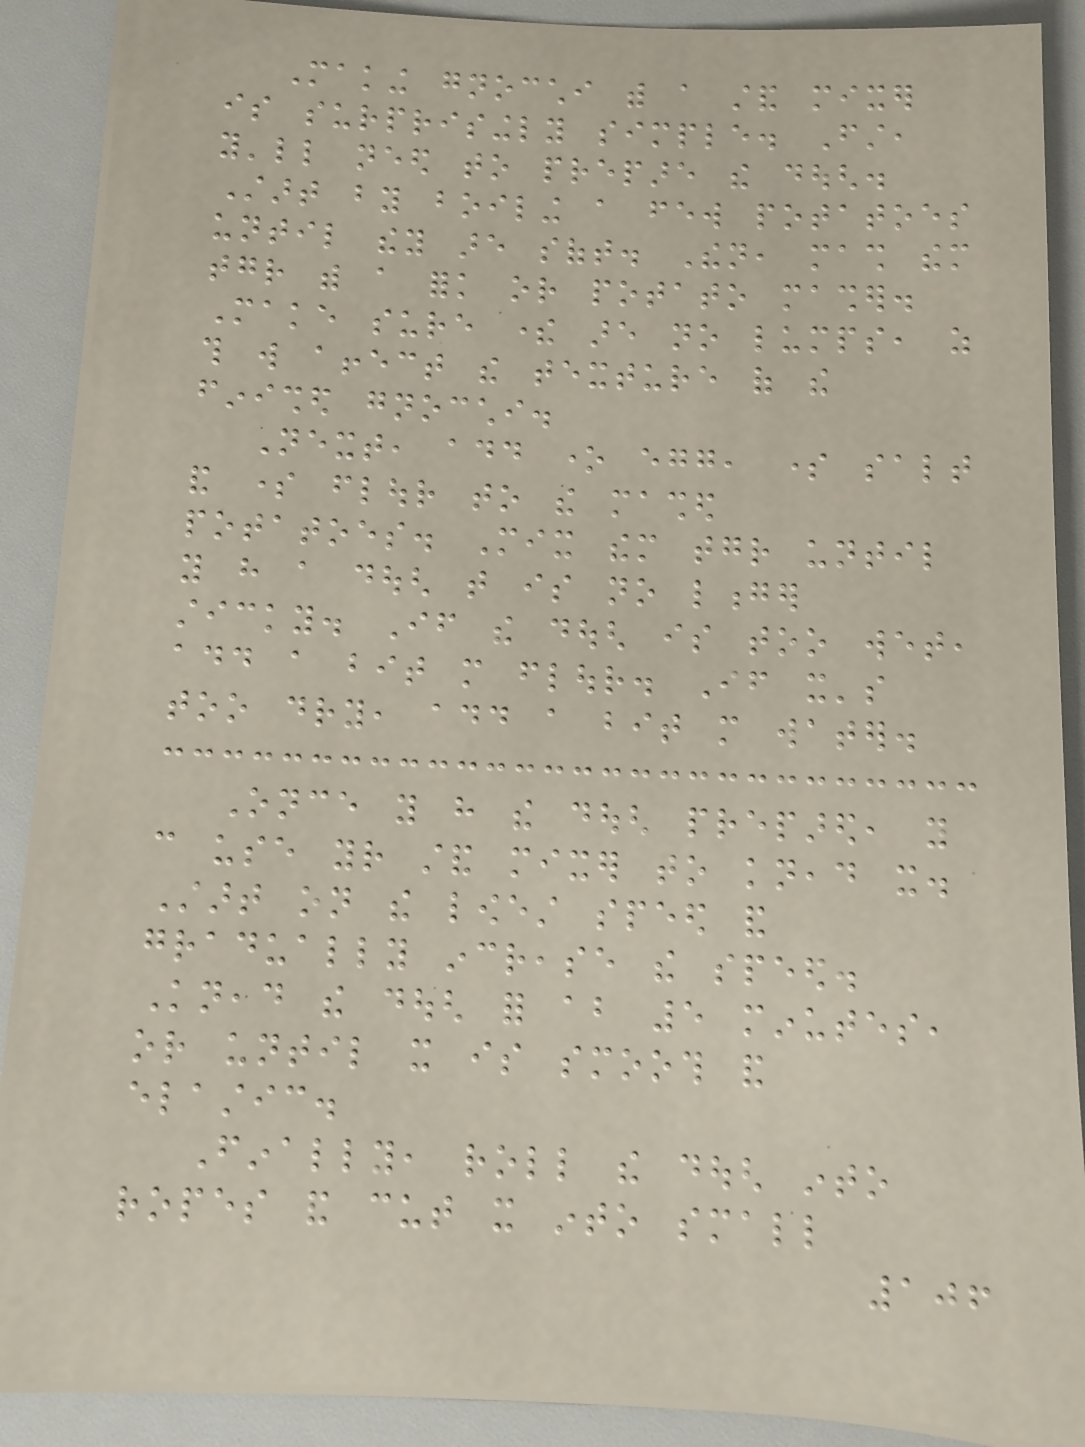Making gnocchi with a stand mixer
is surprisingly simple. First,
you'll need to prepare the dough.
Start by boiling a few potatoes
until they are soft. Then, mash them
together with a fork or potato masher.
Make sure there are no lumps, as
this will affect the texture of the
finished gnocchi.
Next, add one egg, some salt
and some flour to the mashed
potatoes. Mix them together until
you have a dough that is no longer
sticky. If the dough is too wet,
add a bit more flour. If it's
too dry, add a bit more water.
Once you have the dough prepared, you
can use your stand mixer to knead it.
Start on the lowest speed and
gradually increase the speed.
Knead the dough for about 5 minutes,
or until it is smooth and
elastic.
Finally, roll the dough into
ropes and cut it into small
106
